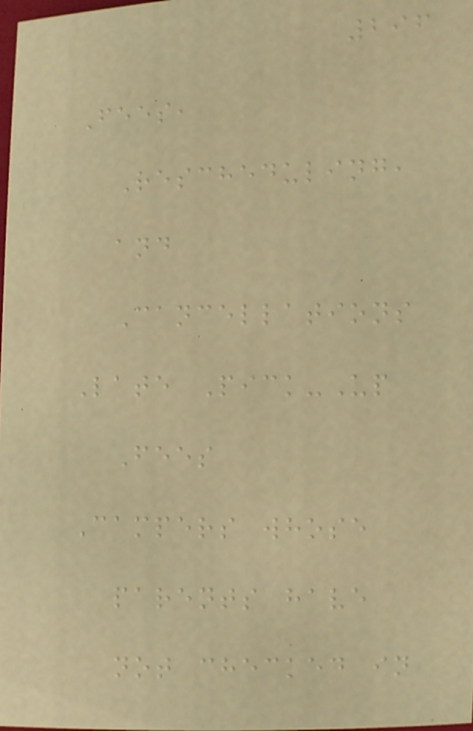296
Fees,
Rescheduling,
and
Cancellations
Late Pick-Up
Fees
Campers whose
parents have
not checked in
